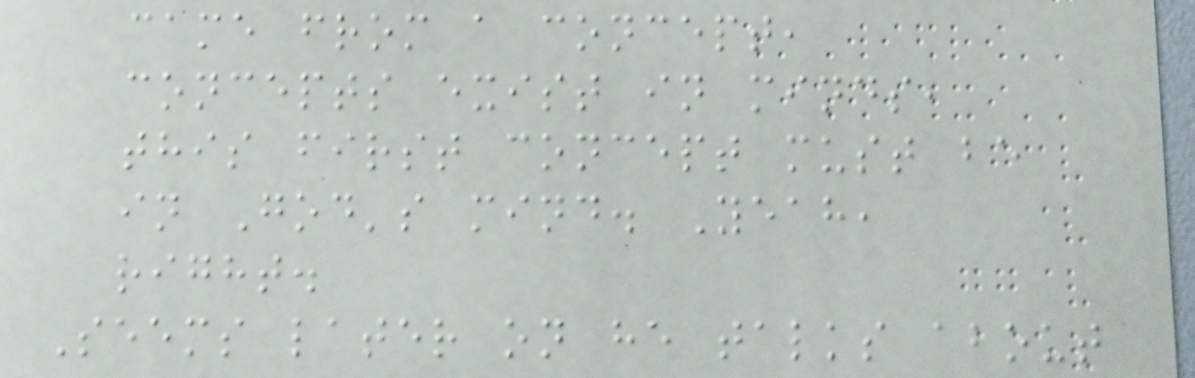came from a concept,
concepts exist in minds,
this first concept must be
in God's mind. Yeah,
right.
Seems later on he talks about
